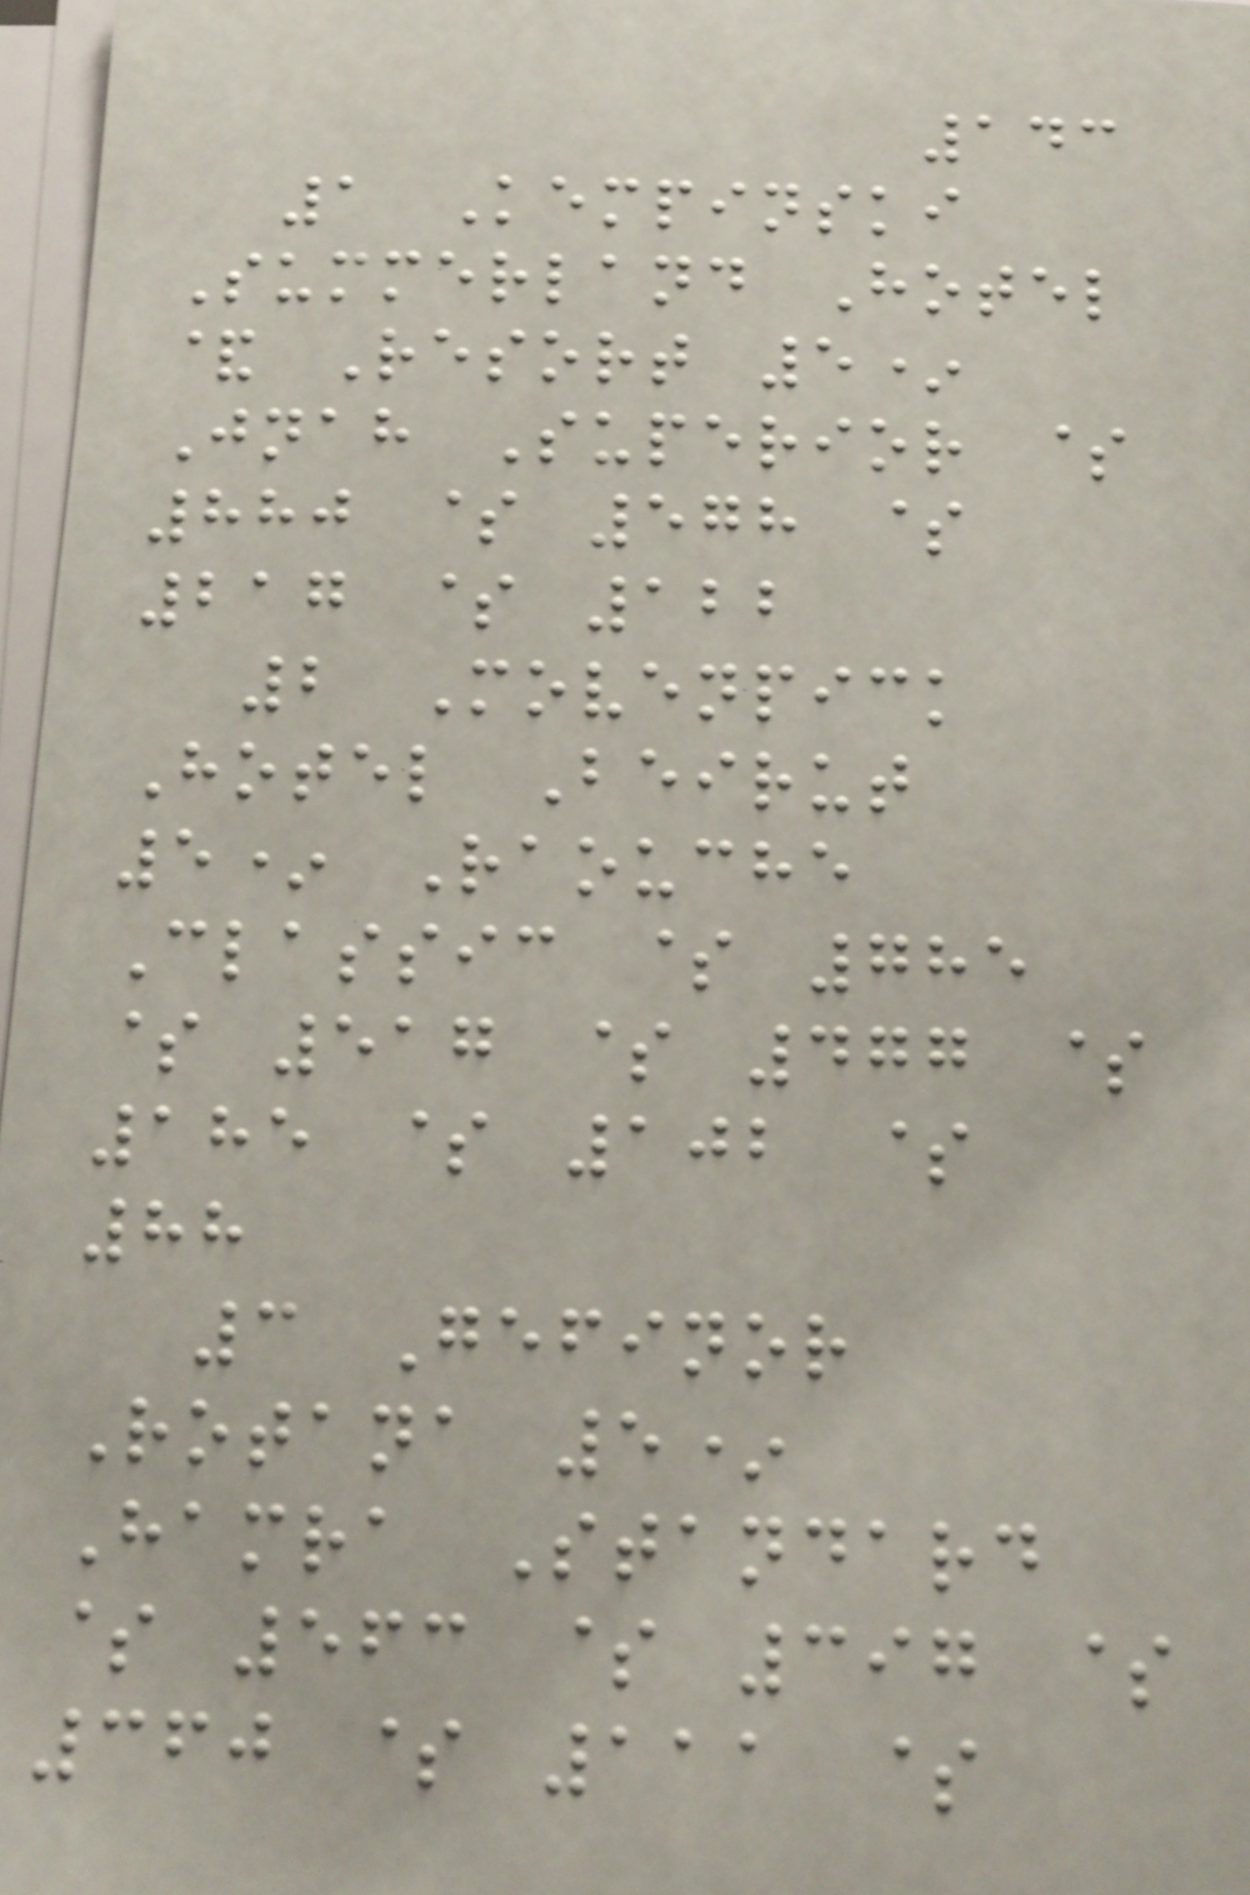143
1 Kempinski
Summerland Hotel
& Resort 5*
Jnah Superior $
880 $ 578 $
217 $ 122
2 Movenpick
Hotel Beirut
5* Raouche
Classic $ 785
$ 517 $ 477 $
185 $ 102 $
88
3 Gefinor
Rotana 5*
Hamra Standard
$ 563 $ 397 $
360 $ 111 $
